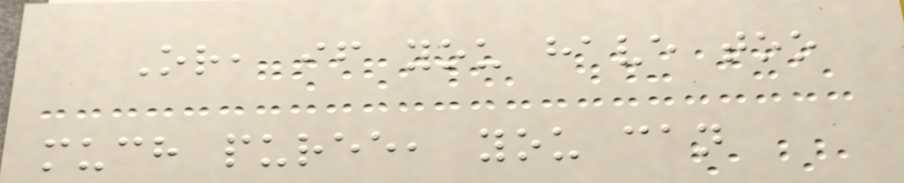Or, if you have too
much puree, you can
